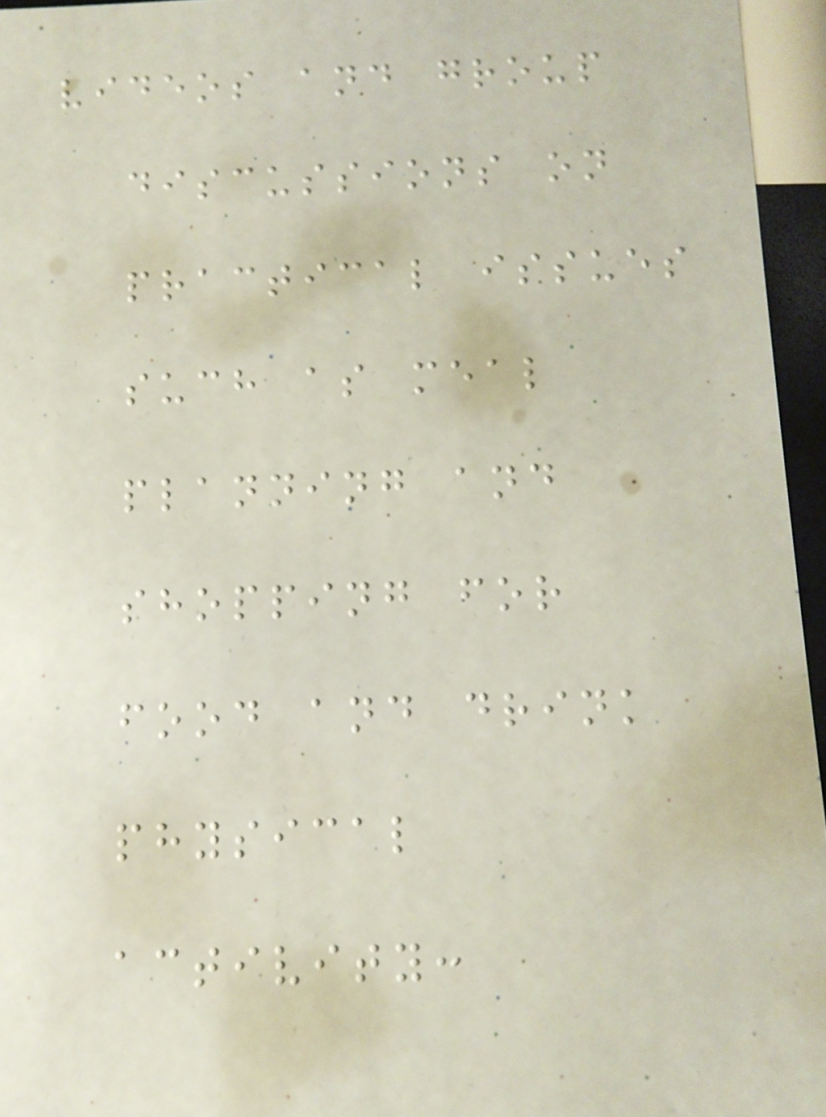videos and group
discussions on
practical issues
such as meal
planning and
shopping for
food and drink
physical
activity:
